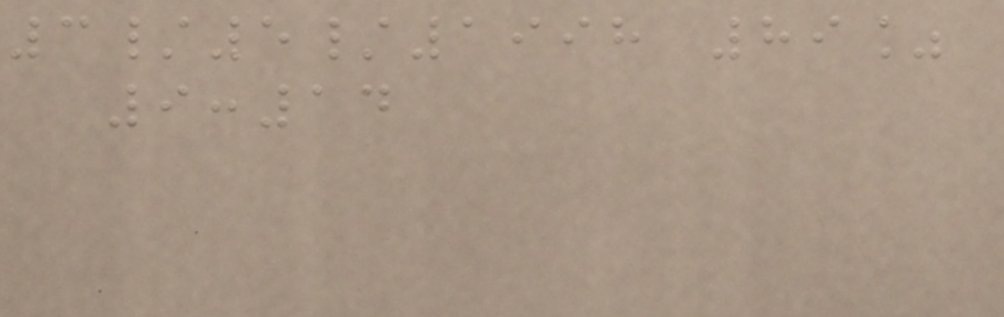3/5/1998 89%
9:14
